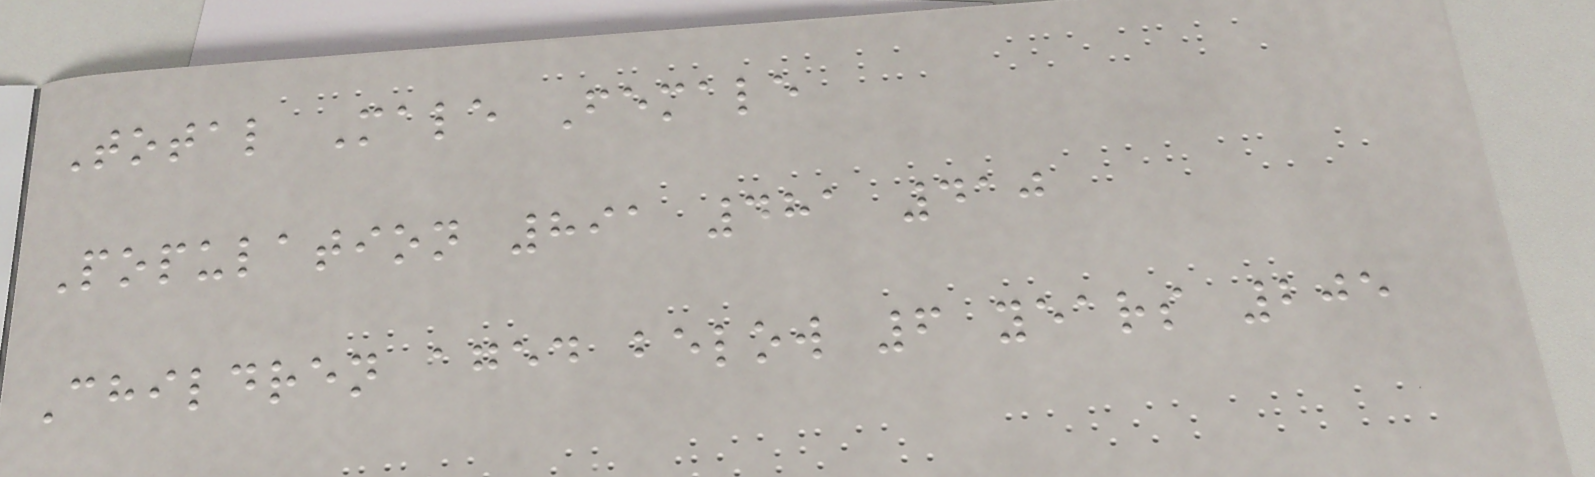Total Male Female
Population 891 481 410
Children aged below 6 years 205
